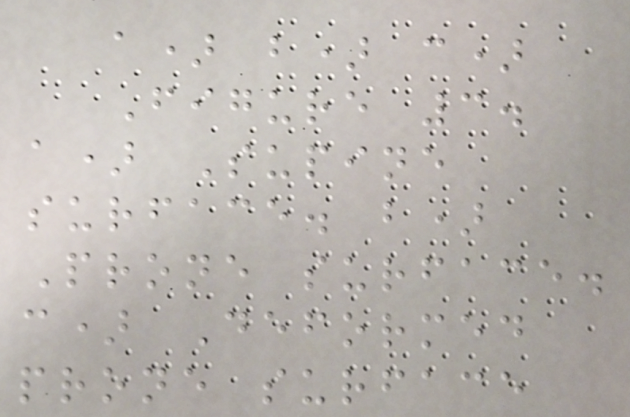a) b) c)
Figure 3.
a) Supine
surface. b)
Prone surface.
c) Deformed
prone surface
